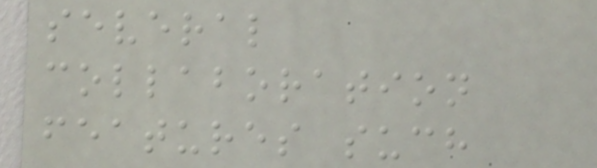several
collaboration
features such
